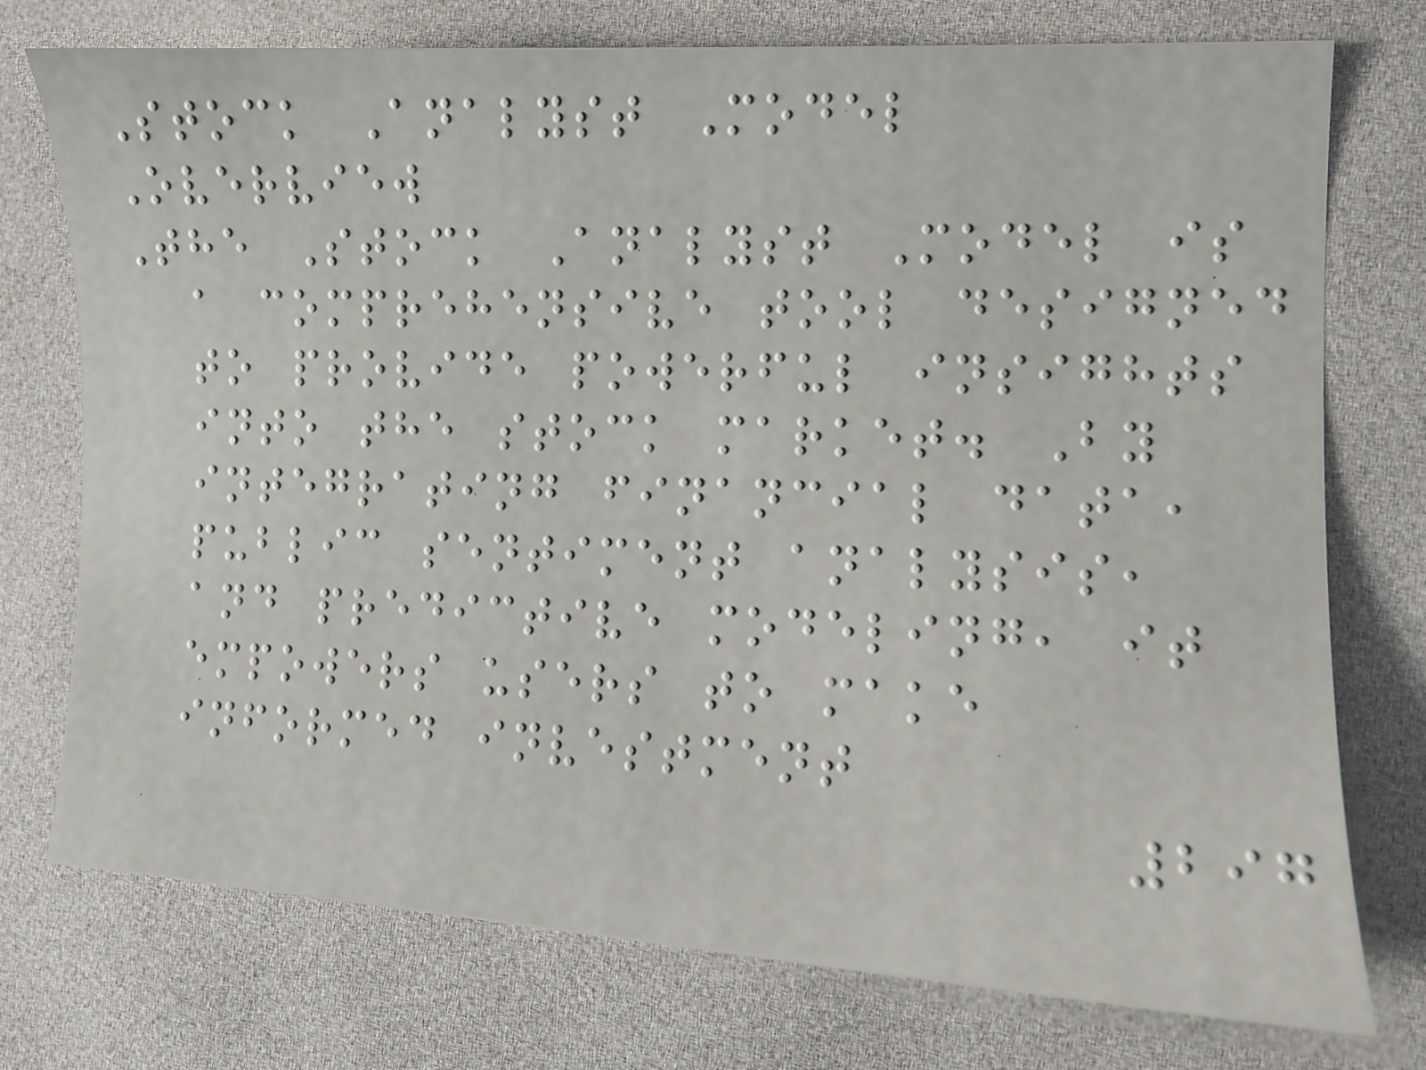Stock Analyst Model
Overview
The Stock Analyst Model is
a comprehensive tool designed
to provide powerful insights
into the stock market. By
integrating financial data,
public sentiment analysis,
and predictive modeling, it
empowers users to make
informed investment
297
